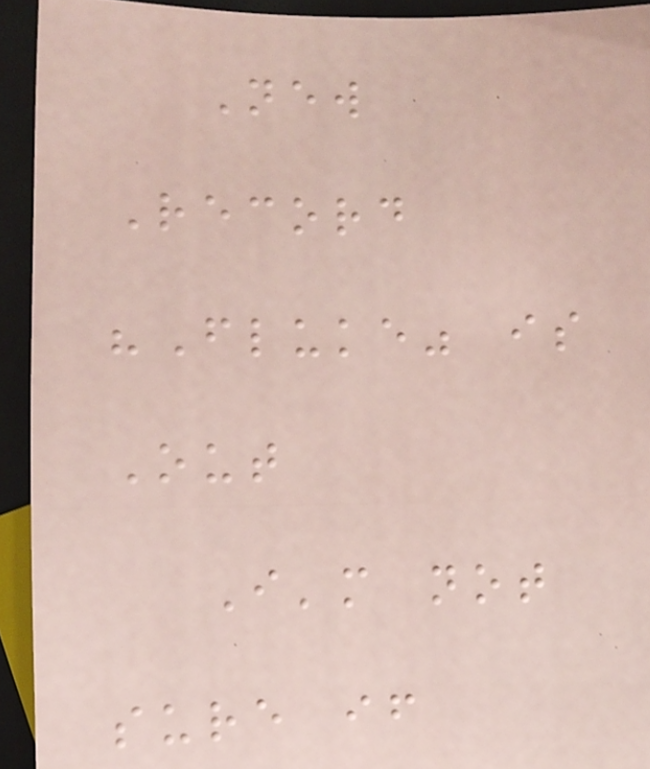New
Record
"Fluke" is
Out
I'm not
sure if
